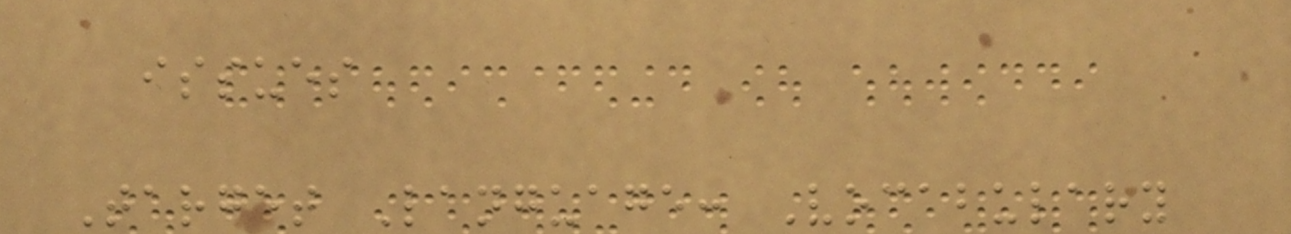issues
Target Language: Vocabulary
